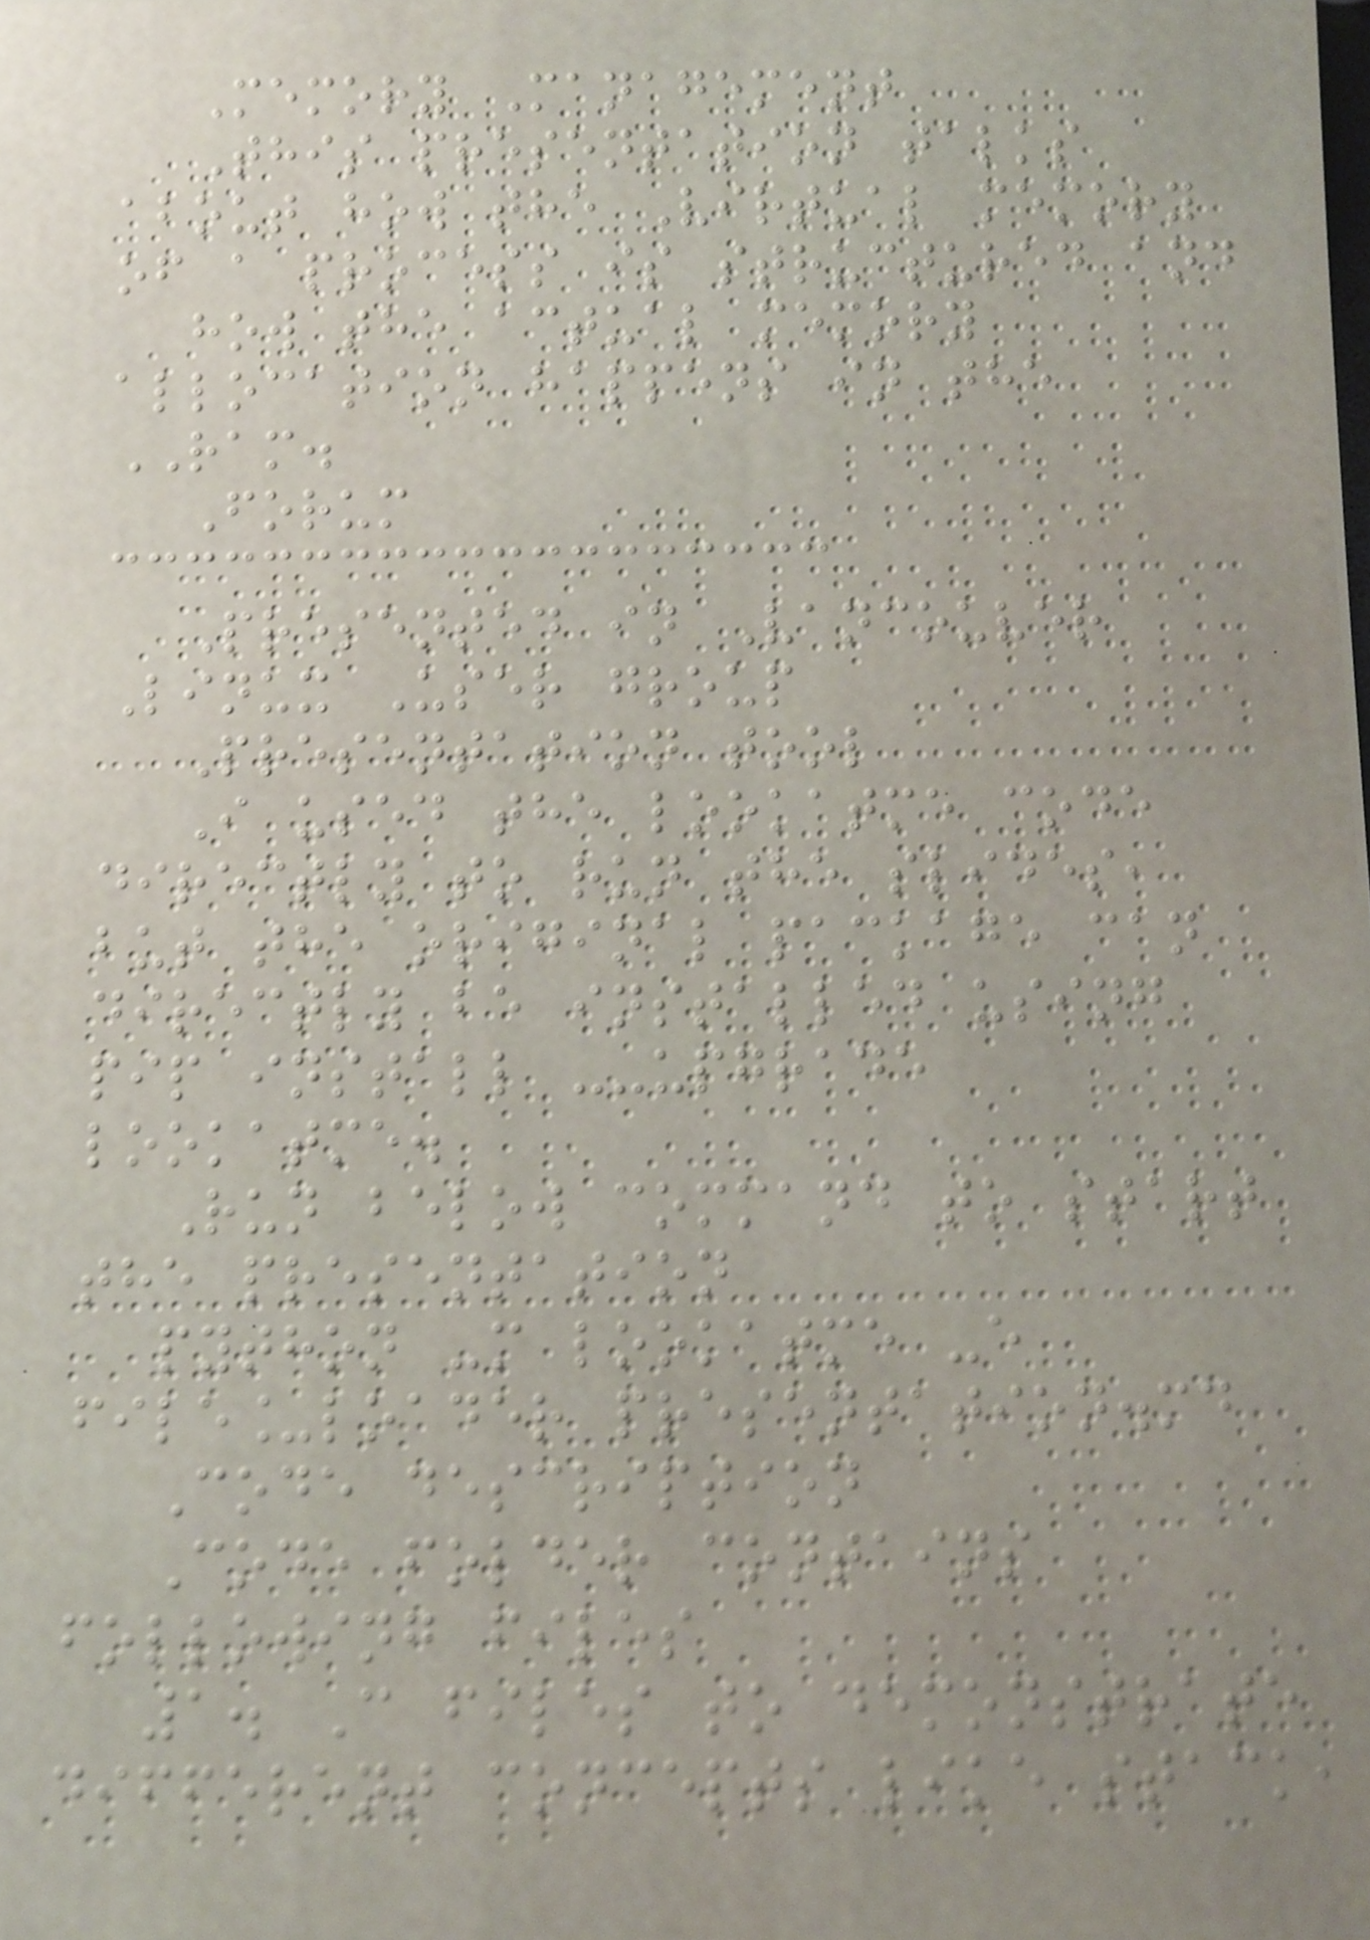Memory Management
This presentation talks
about how the Virtual memory
of a process is structured and
how the actual memory
allocation happens in the
RAM.
Forum
Presented in Vancouver
Linux User group
Presentation tool
I used the lookatme code
directly to run the slides,
but the original package can
directly be installed using
pip install --upgrade
lookatme.
Run below command to start
the presentation
python -m lookatme -e
file_loader presentation.md
Code description
Code folder contains
following files
1. C files to demonstrate
different concepts like stack,
